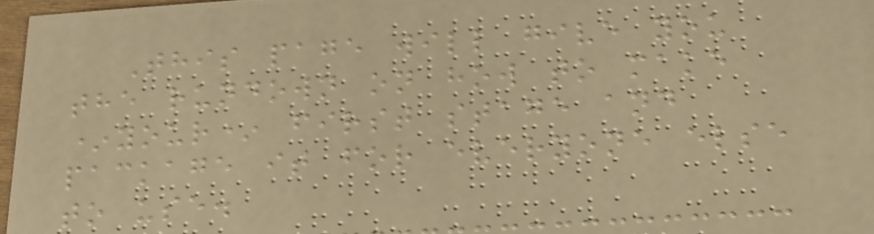This page will give you
the rundown on how to make
*your* first stage and
package it for everyone else
to use.
